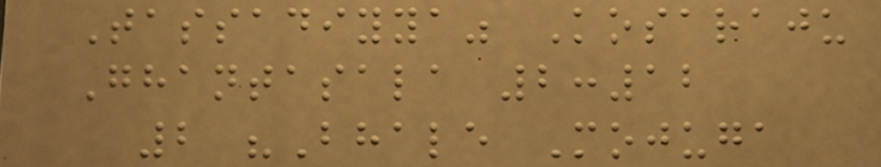Tassadiyya" Kosaraju
Ghantasala 2:12
2 "Bhale Mojuga
